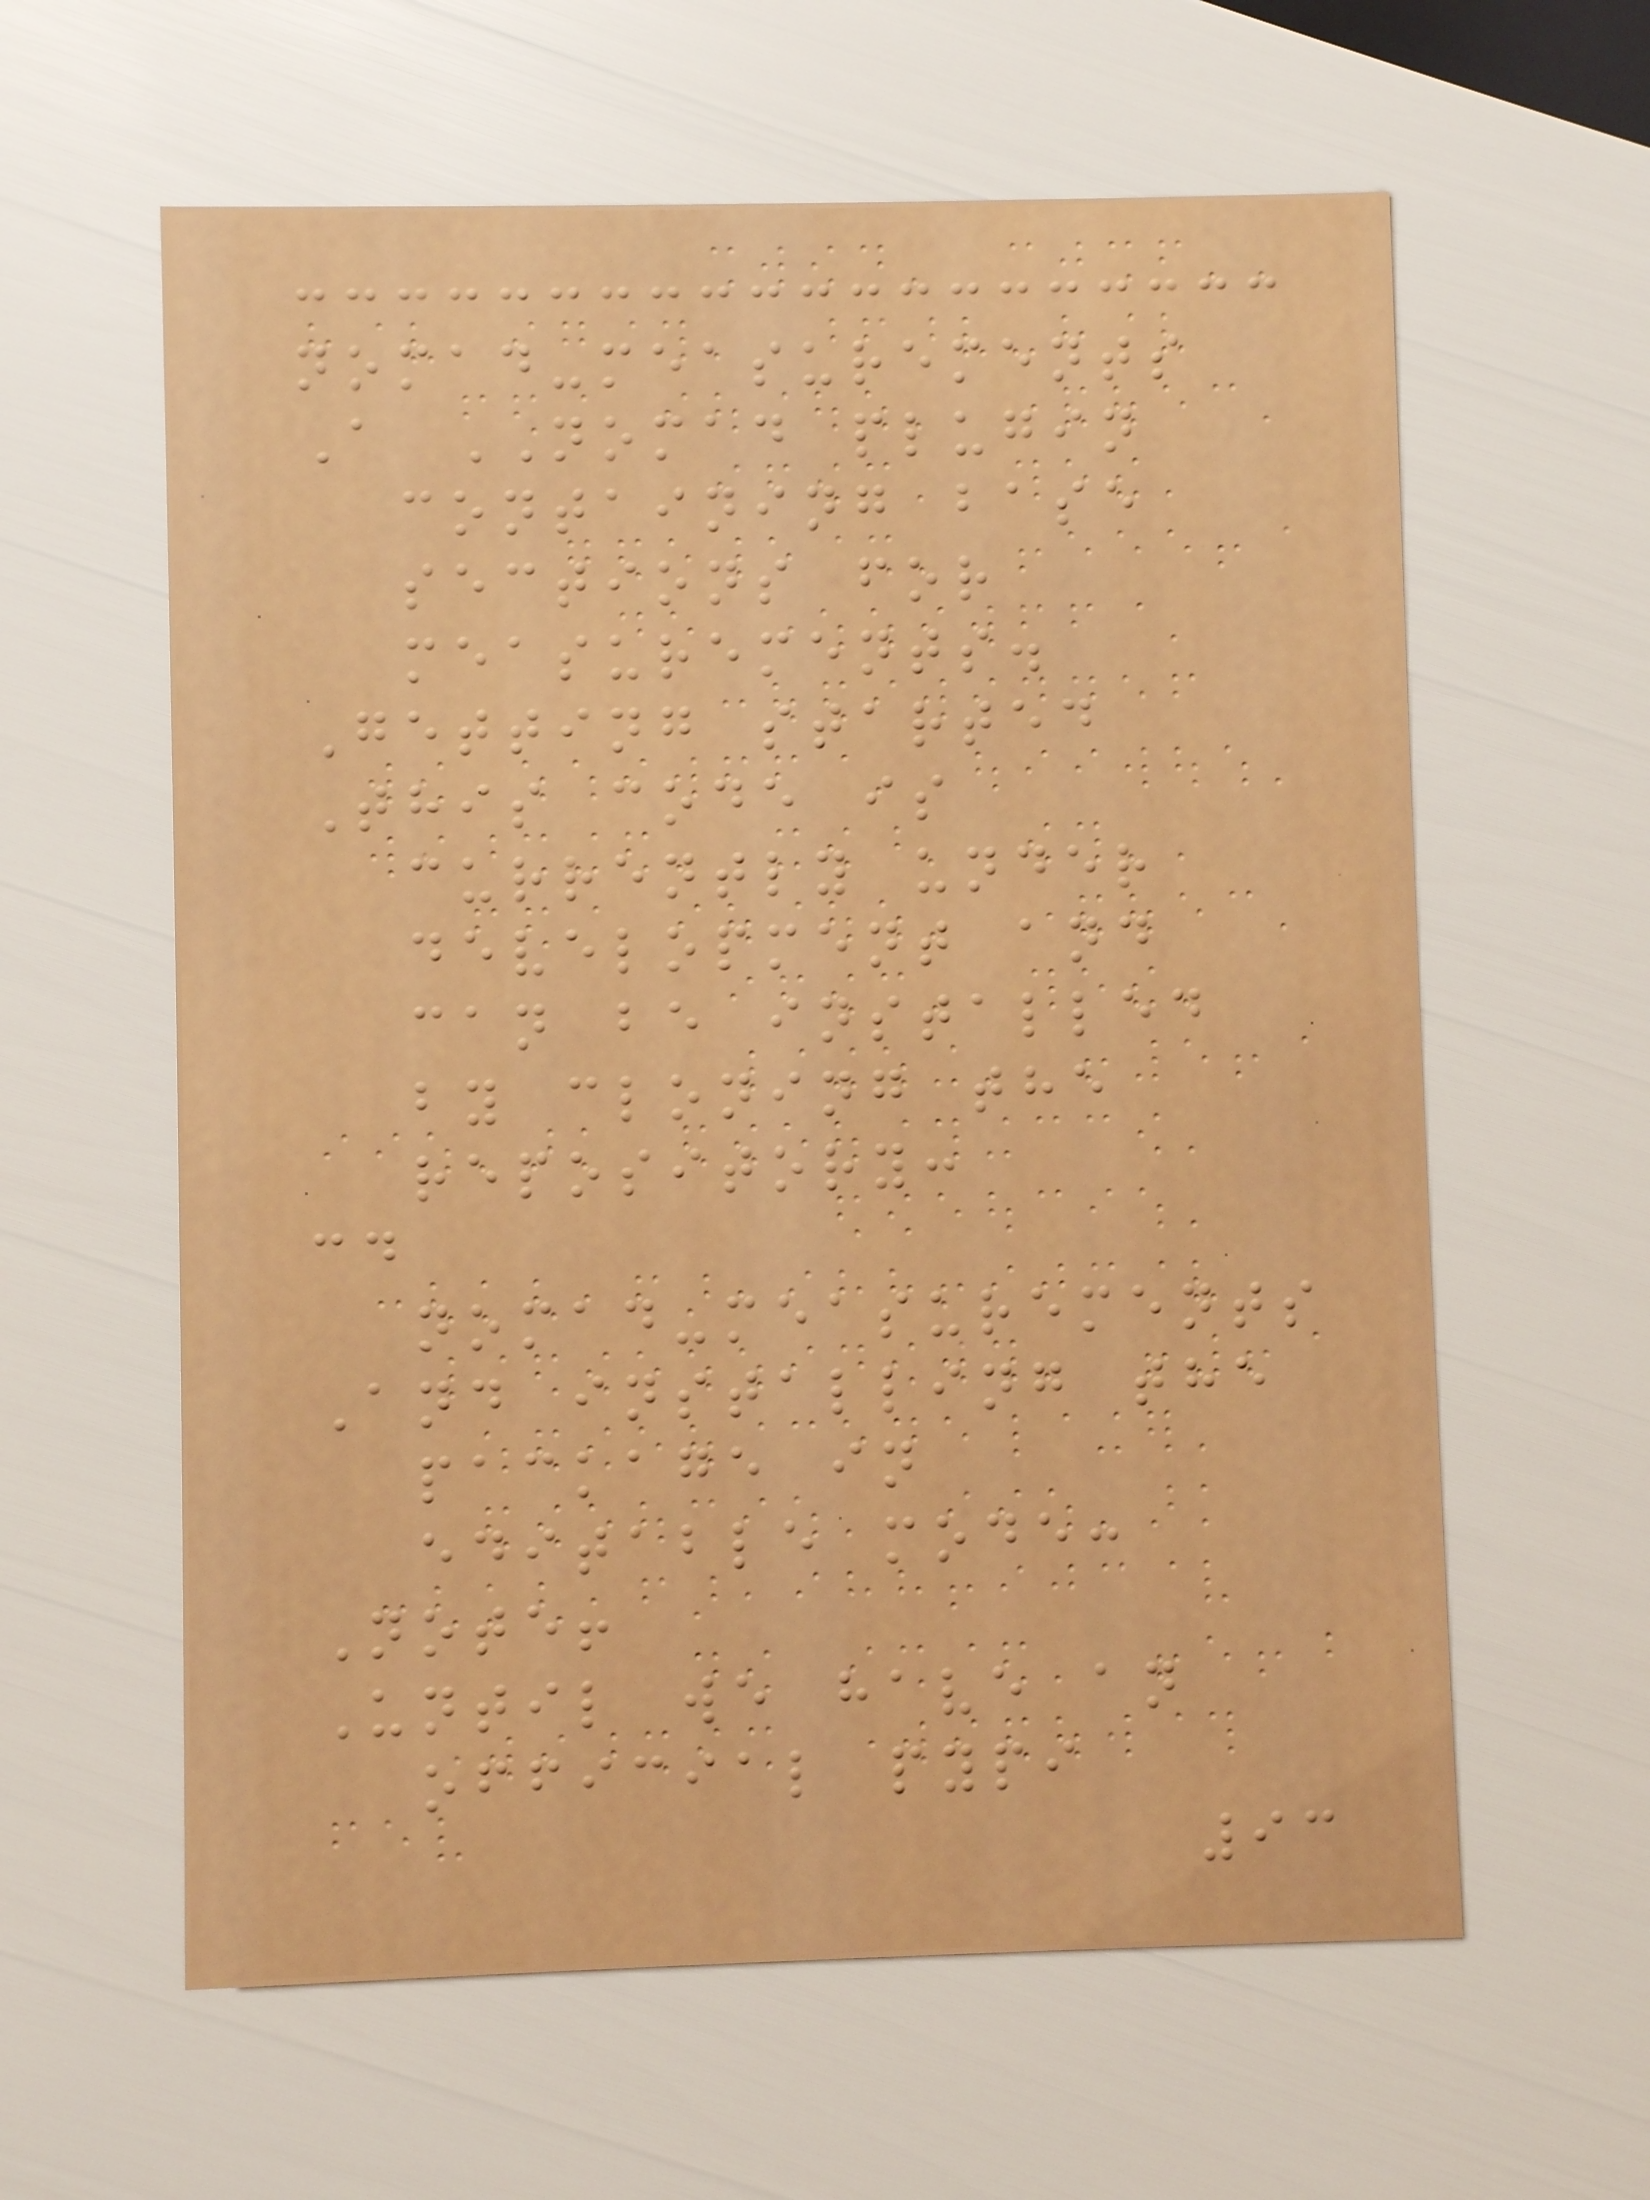nomad-measurements
A NOMAD plugin
containing base
sections for
measurements.
Getting started
This code is
currently under
development and
can be installed
by cloning the
repository:
cd
nomad-measurements
And installing the
package in
editable mode:
Note!
Until we have an
official pypi
93
